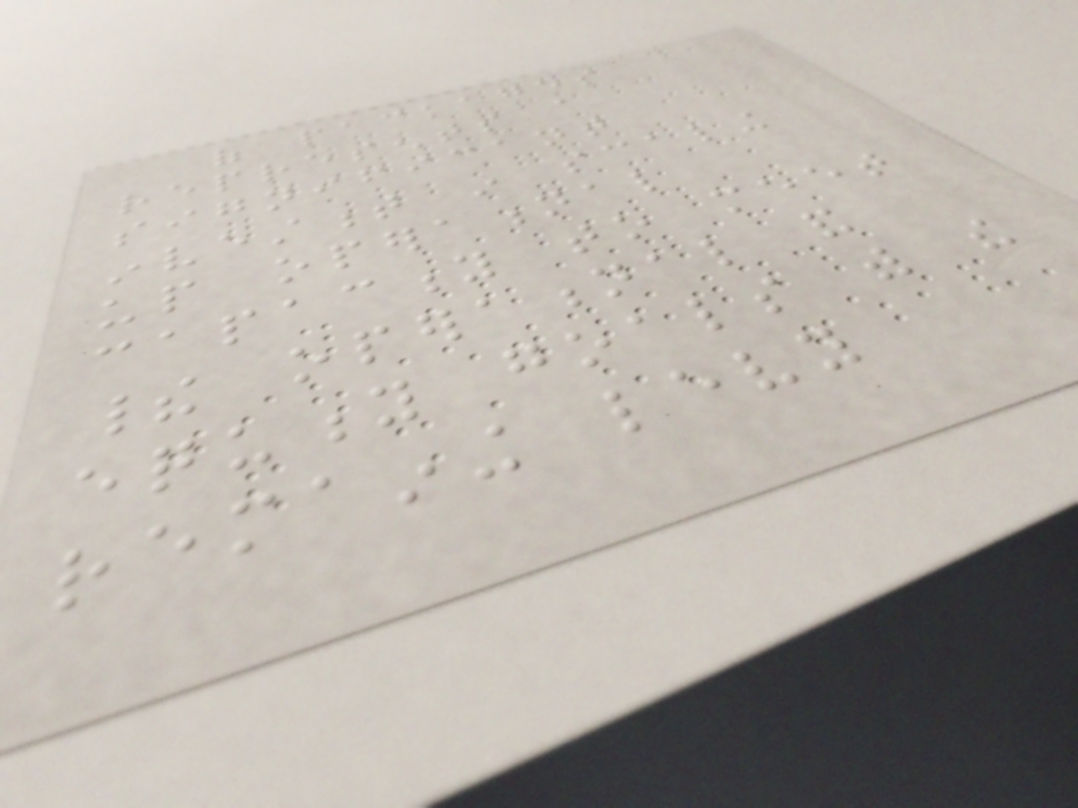of packages
represents a
significant
investment in scaling
up operational
capacity to meet
their operational and
equity goals with the
remaining levy
